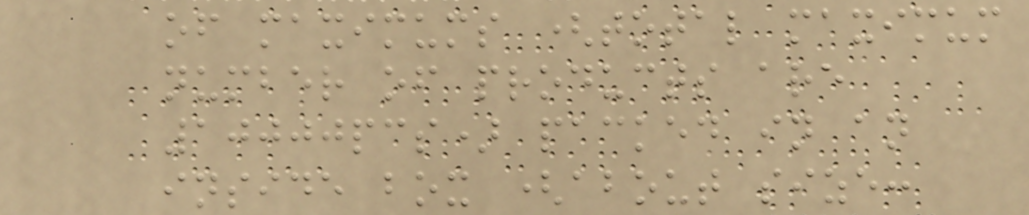of maximums (total maximum
number of products are
10000pcs) packed in an
inside box (about size:
